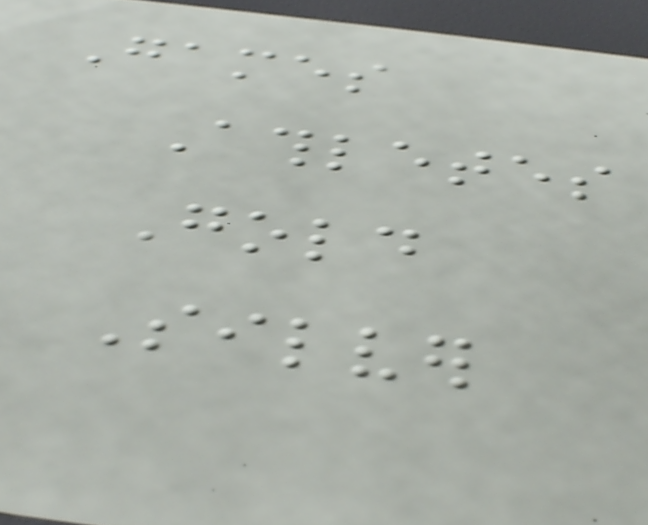Games
Athletes
Gold
Silver
